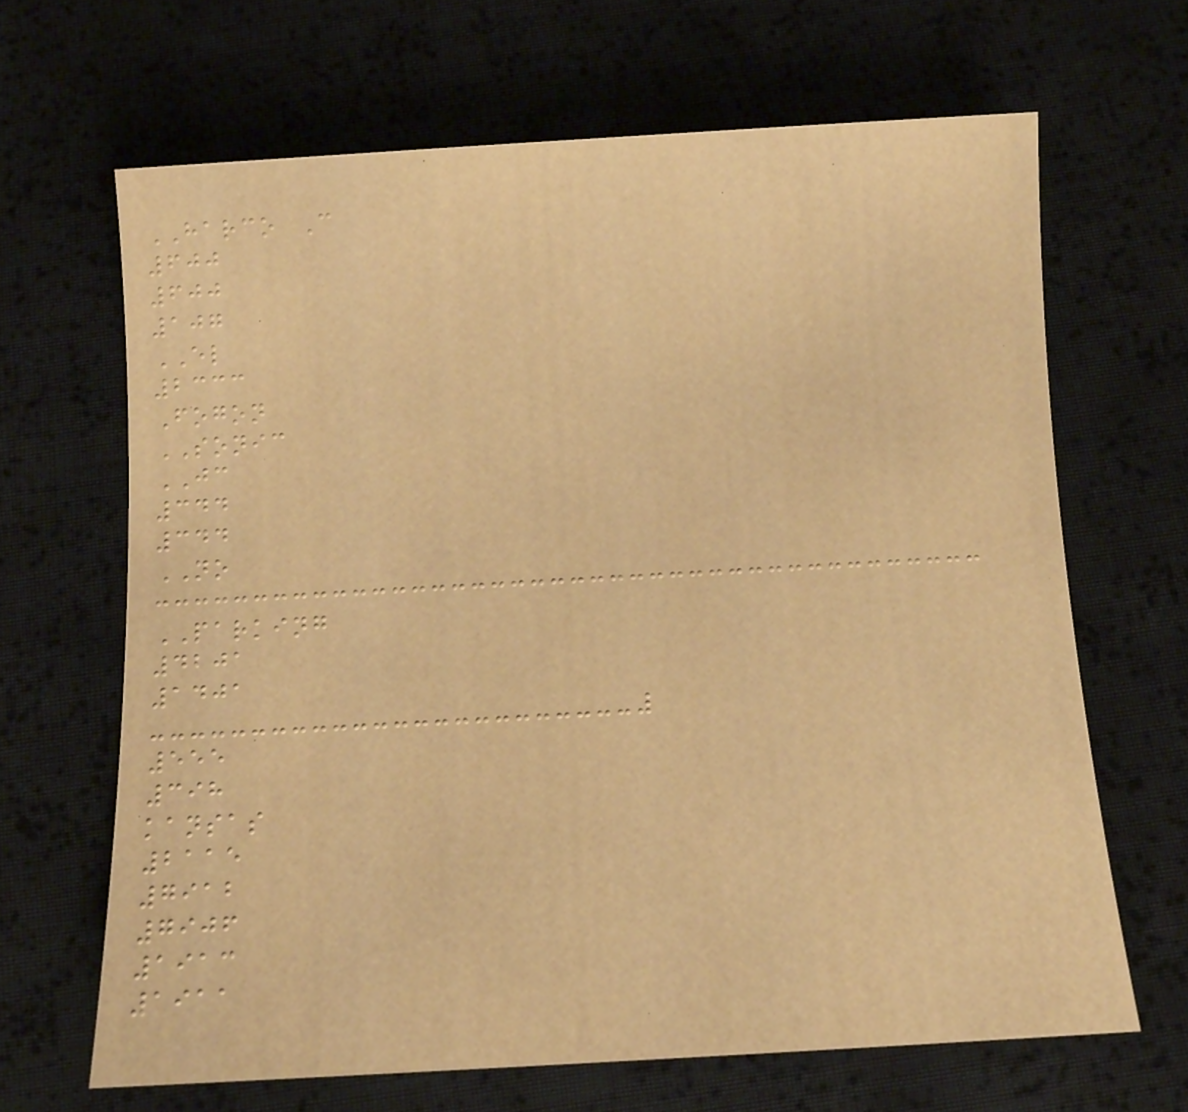HARCO C
600
600
107
EL
2333
Fogon
SONIC
JC
344
344
NO
PARKING
4201
1401
555
398
kansas
2115
7912
7906
1913
1911
